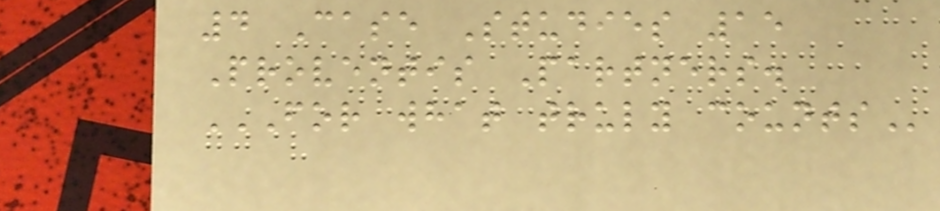4 Case Studies 15
Proventis Partners.
FOR WHAT TRULY COUNTS
